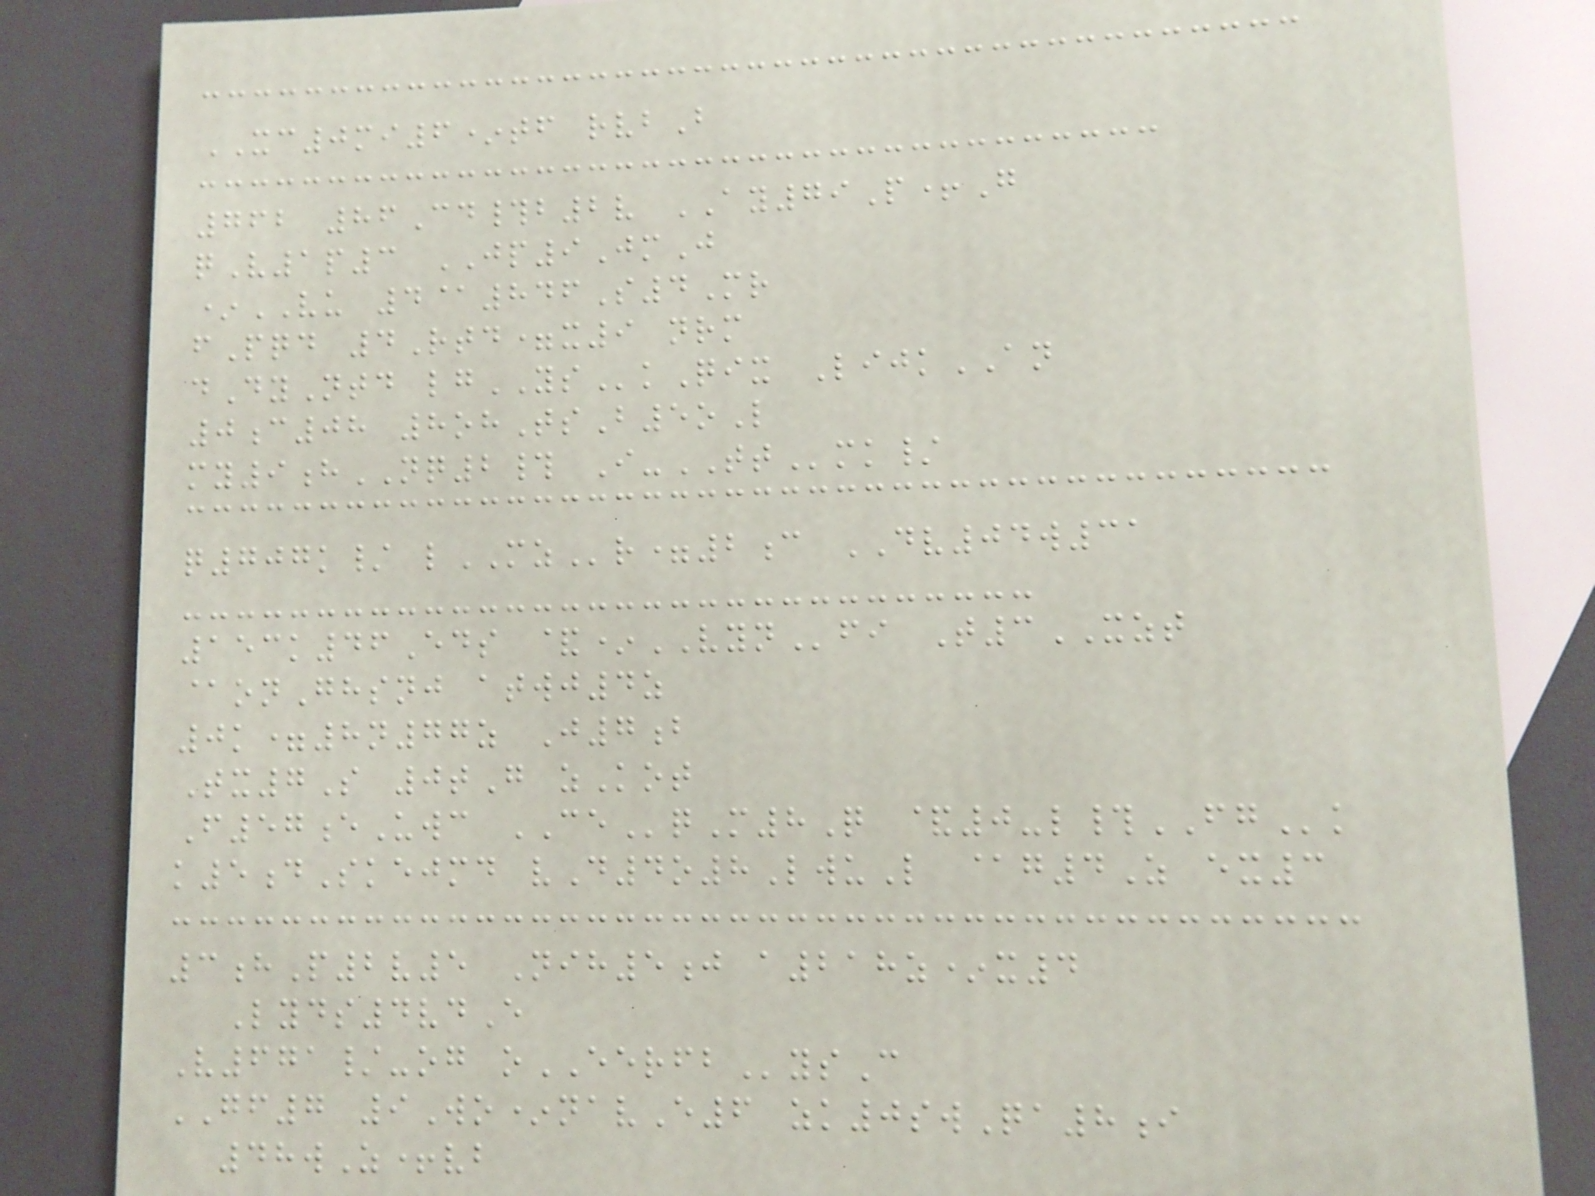XC0mi6*tf rvbB
762 86Cd#b2v AY79P+G
qV1p3 JP9JmJ
*VU 4@846S4Mr
fPqd 4Rtd=x9 nrm
dDyNtd lgYSkQix LijkAN
0c08 8ohTsB5oL
my9hNQ2# I-TTmk/
q707k/ lMZr=2c DV04w31
153k46Eds &*VYNfi T3XZT
@onGhsnj atwj4z
0k=8n77z J7b
Tx7S 0tG zKot
F57eUwc CEqM8Q &0-l#FGk
k5dSkejmd vD4o8LwuL @g4Z ex3
3hP2v5 Nih5j a218z*x4
Lyds4vdE
V671/-og oEERFBysC
GF7 9Wo*navE6 zk0swQa8i
48wZ+vb
